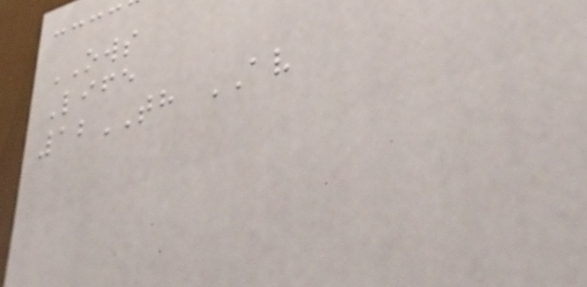OWS
Life
12TH AV
